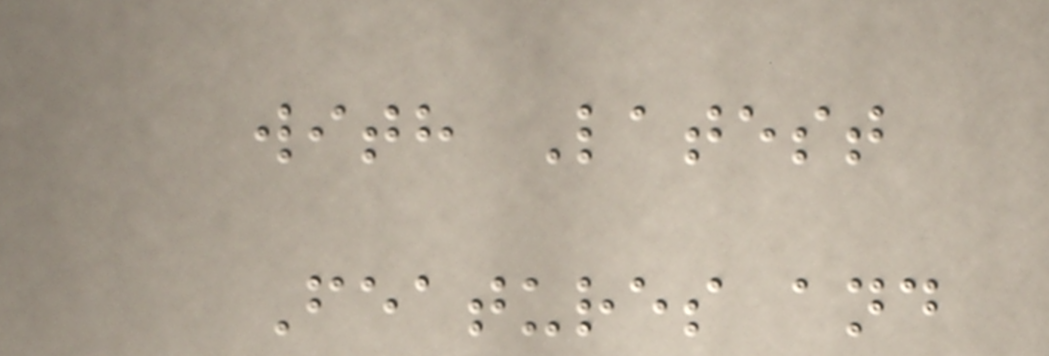with Latest
Features and
